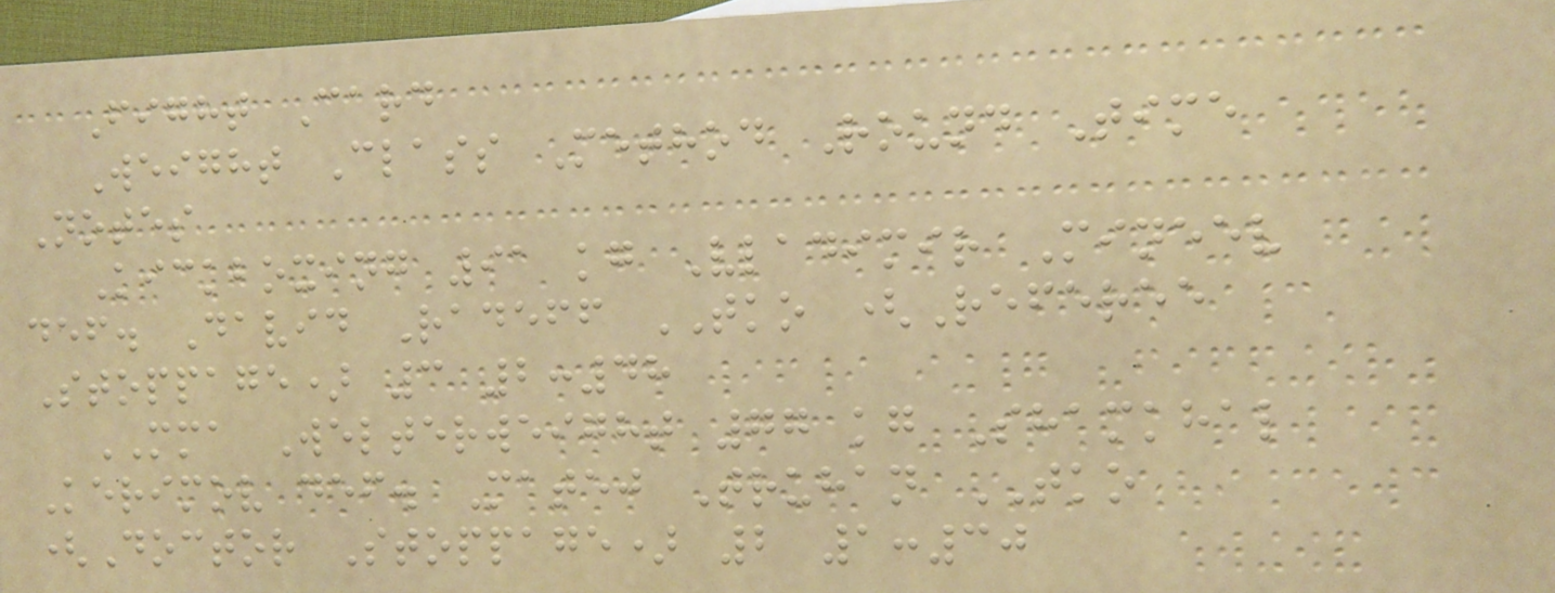Fight Card
Weight Class Method Round Time
Notes
Kickboxing 91 kg Vladimir Mineev
def. David Radeff TKO (Referee
Stoppage) 3 2:48
MMA Welterweight 77 kg Shamkhal
Kerimov def. Matej Truhan TKO
(Doctor Stoppage) 2 1:30
